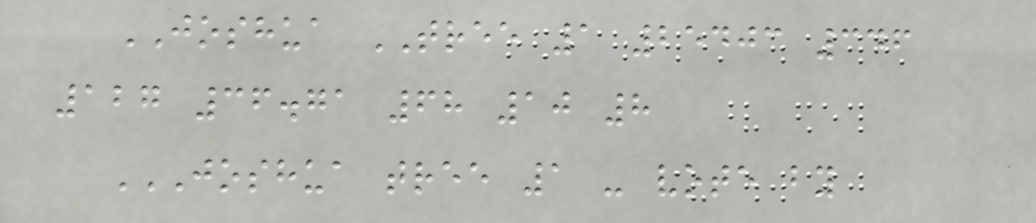JOSHUA TREE 1 25403 346
127 36.71 68 10 8
JOSHUA TREE 1 - VOTE BY
